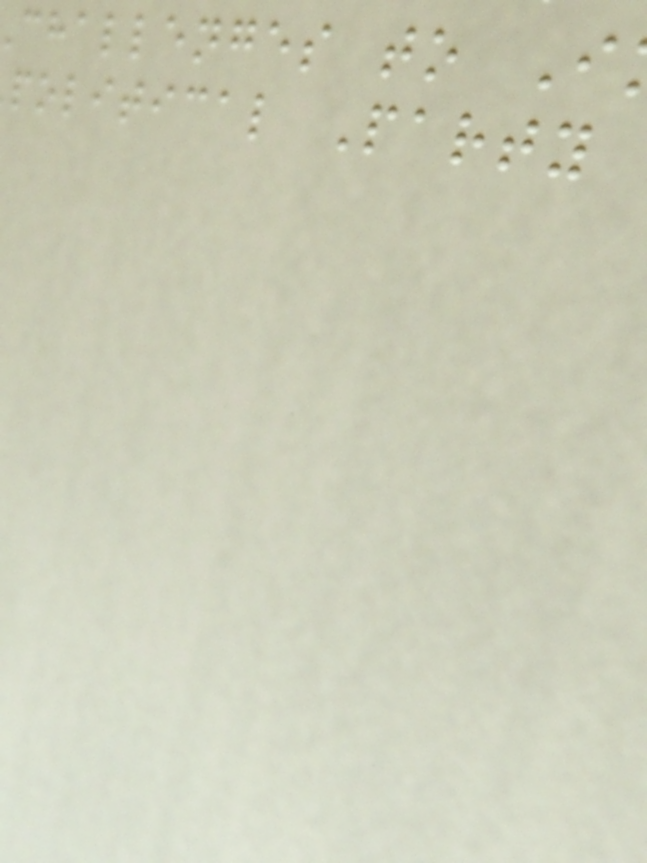challenges to I
political Party
